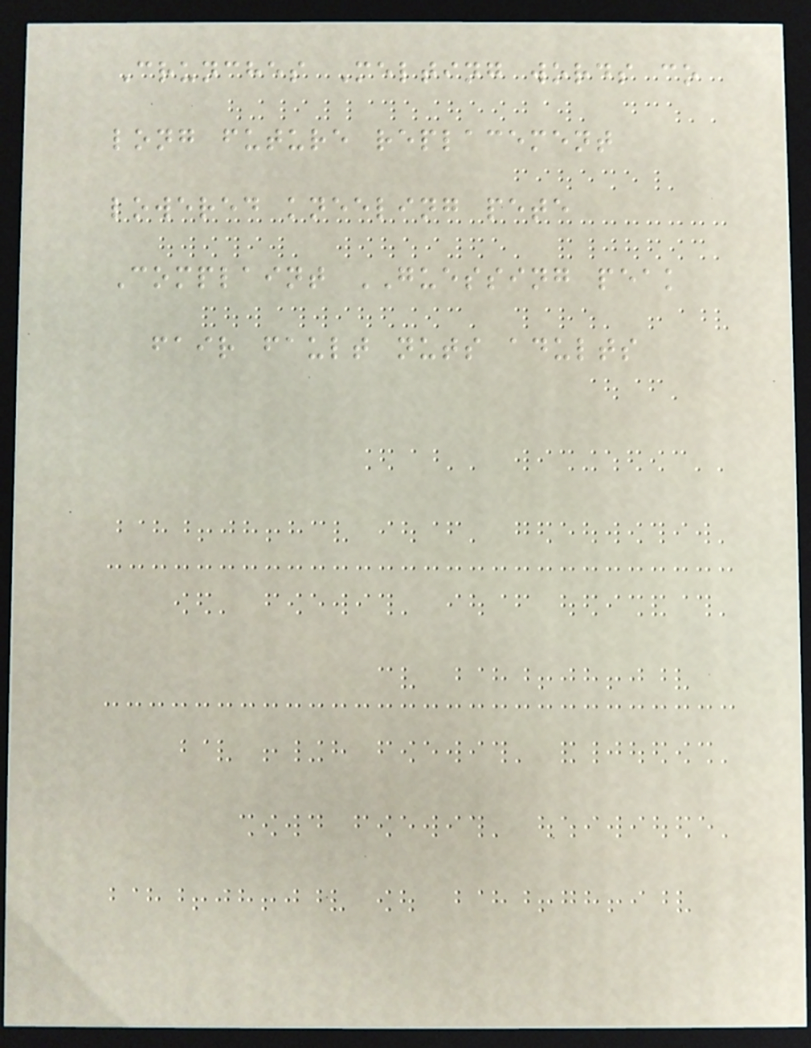Crunches Melting words co
long future replacement
lowered kneeling pete
Complaint GUESSING peak
fair fault nuts adults
